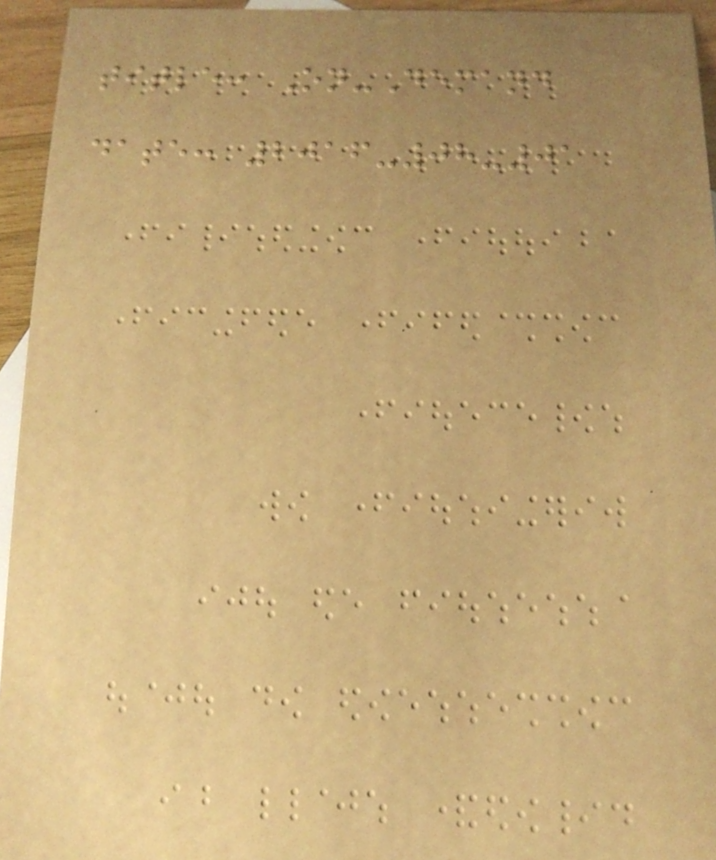title: On-Demand
date: 2016-08-01
